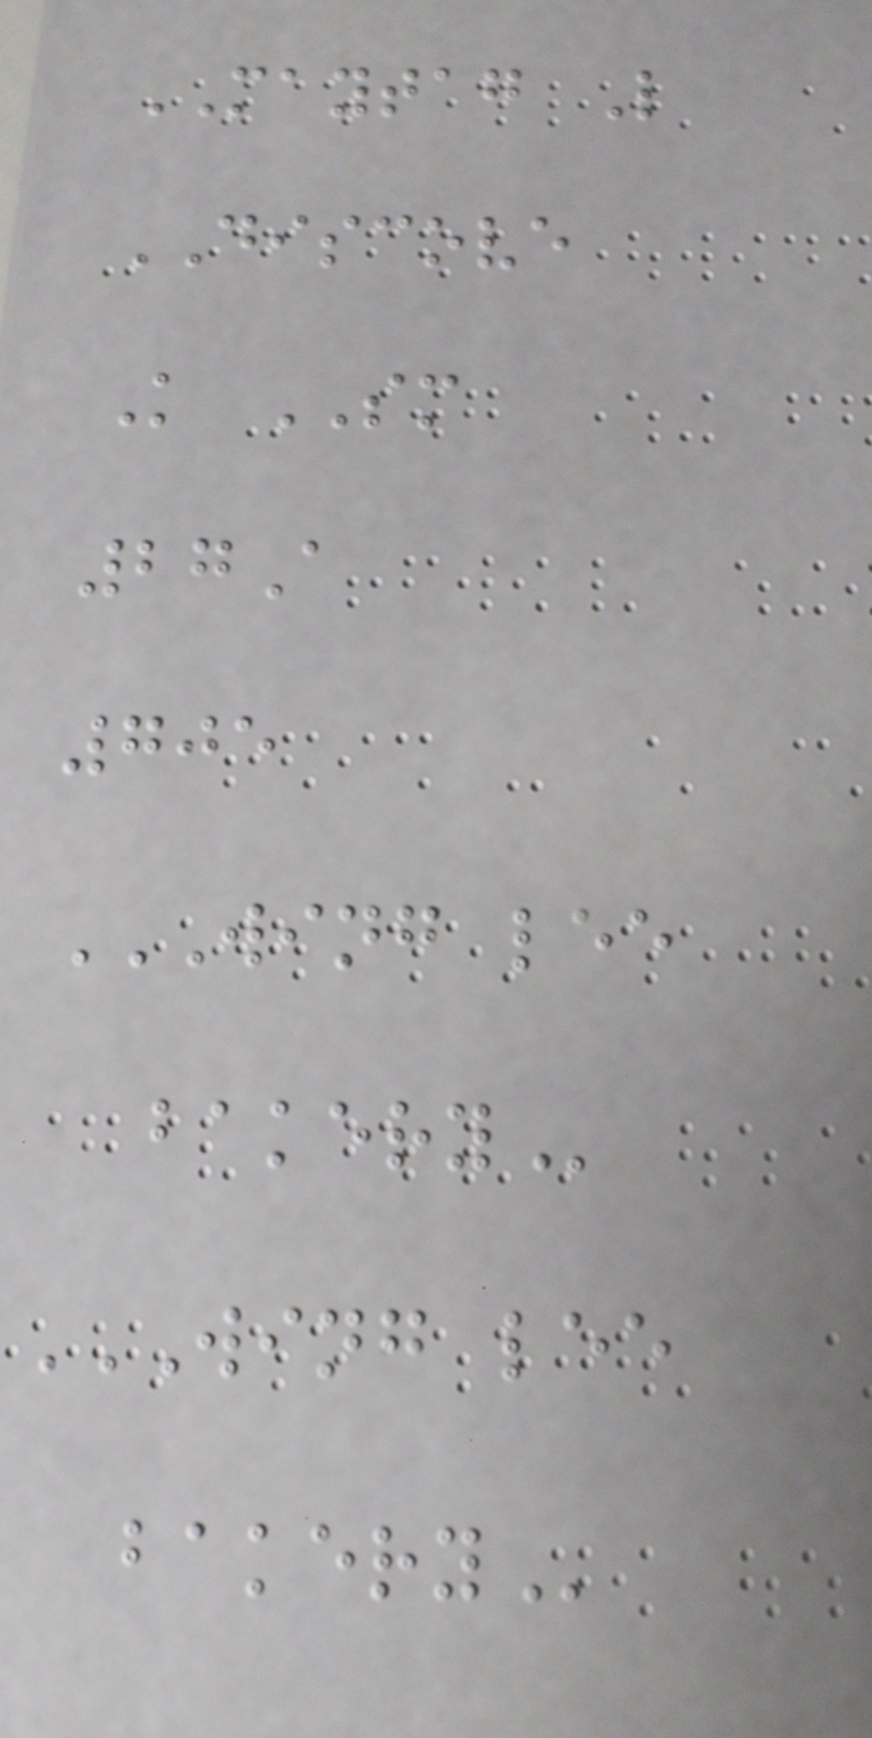MAYTAG L
DISCOVE
K SM
27A
705
WING LEE
BAKERY
WING LEE
BAKERY
